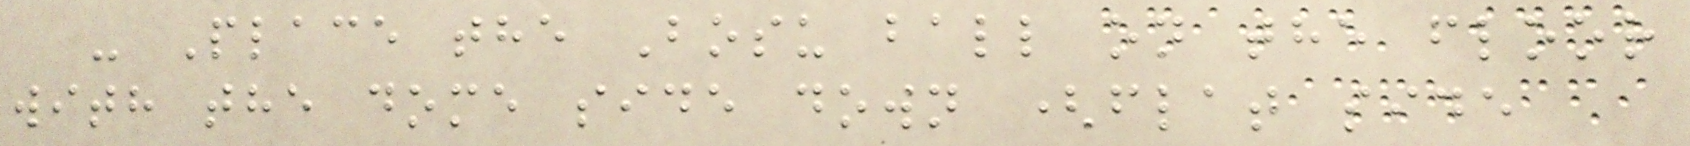- Place the Bosu ball on the floor
with the dome side down (flat side
